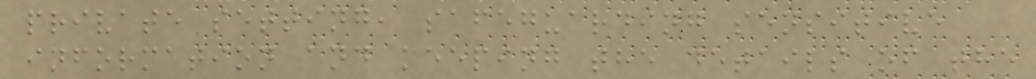private setting, safeguarding sensitive
information and keeping the details of the
